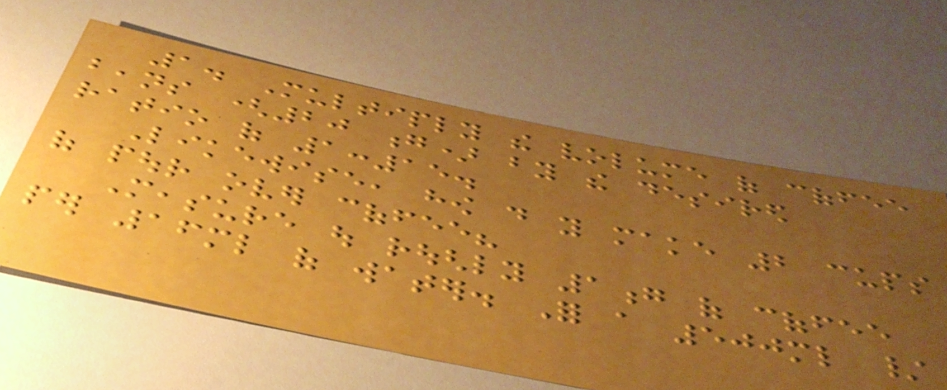1. Multiply the volume of coffee
beans (20 g) by the desired
ratio of 1:15.
Likewise, how do you make 2 cups
of pour over coffee?
Measure out roughly 1g of coffee
per 16ml of water. For a 500ml /
